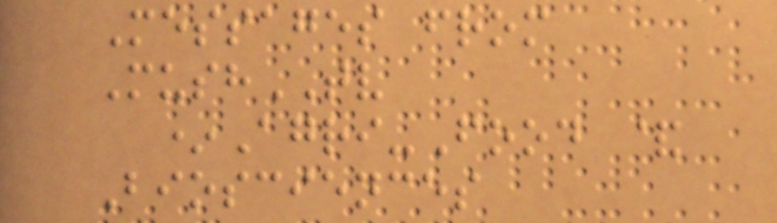Messages from
MushTV
*Agri-Food &
Biosciences
